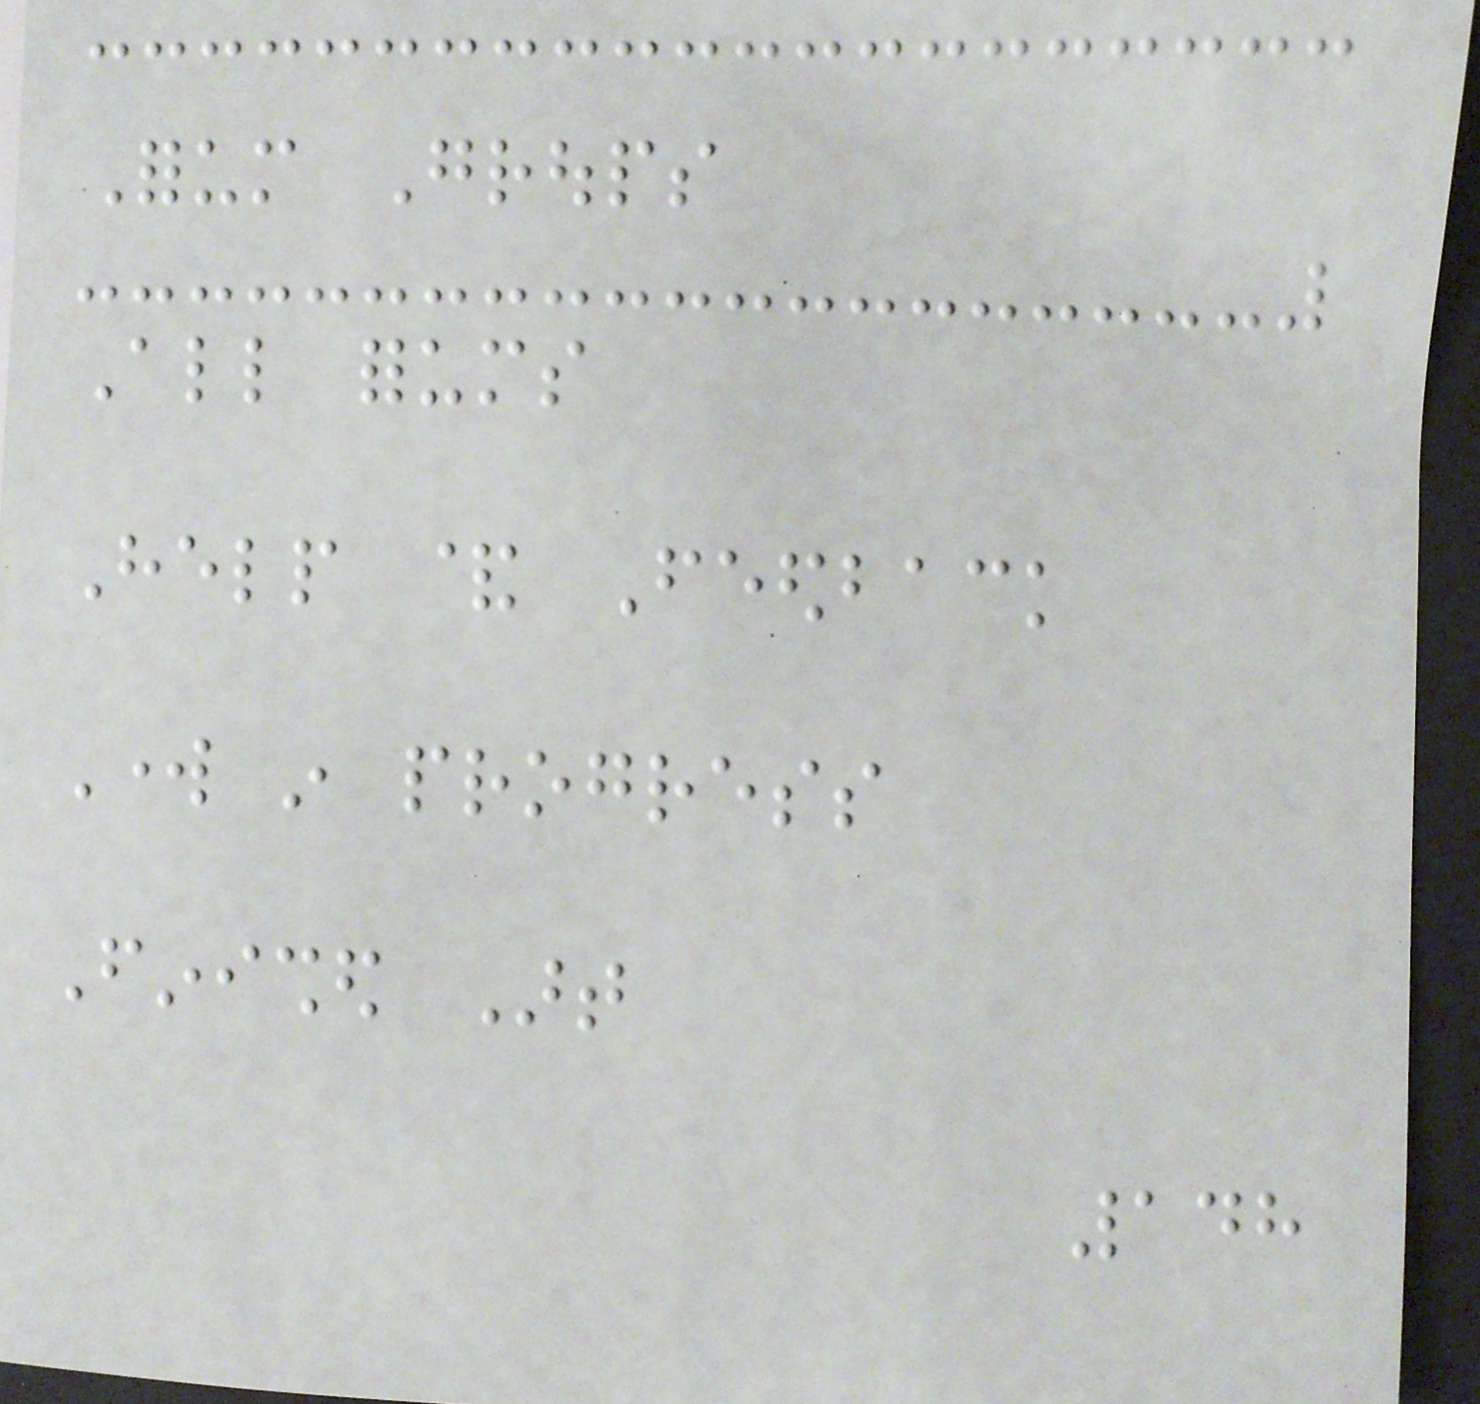Forum Groups
All forums
Help & Feedback
Work in progress
Finished Art
148
